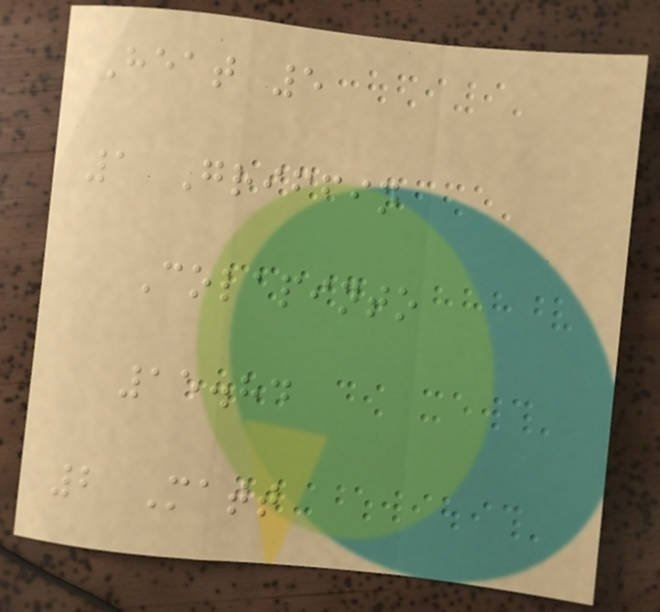Heat 5
1 Griffin
Colapinto
15.84
2 Matt
